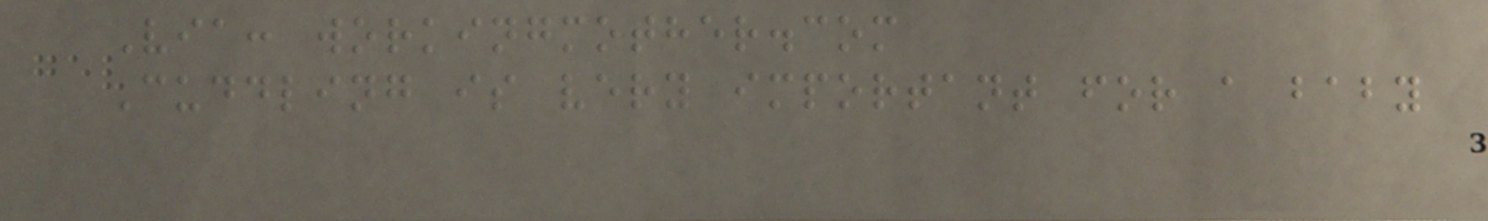Via: workingmother.com
Cuddling is very important for a baby
